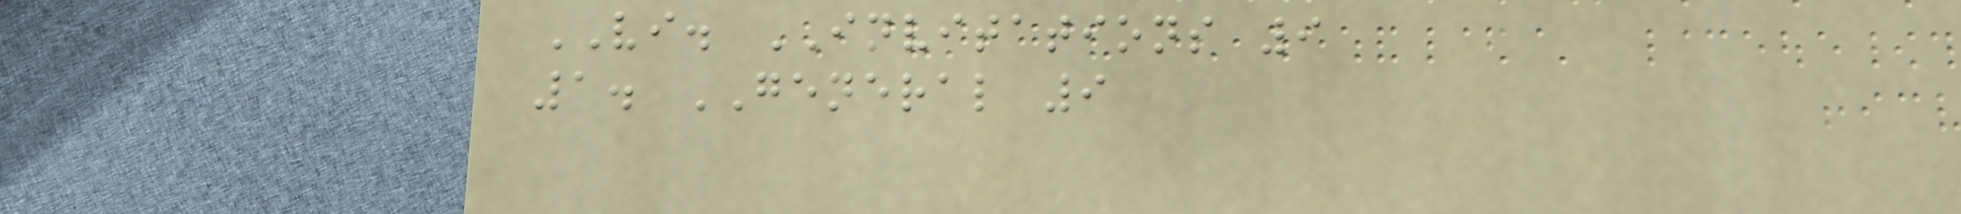VI. INVITATIONS 9
1. GENERAL 9
